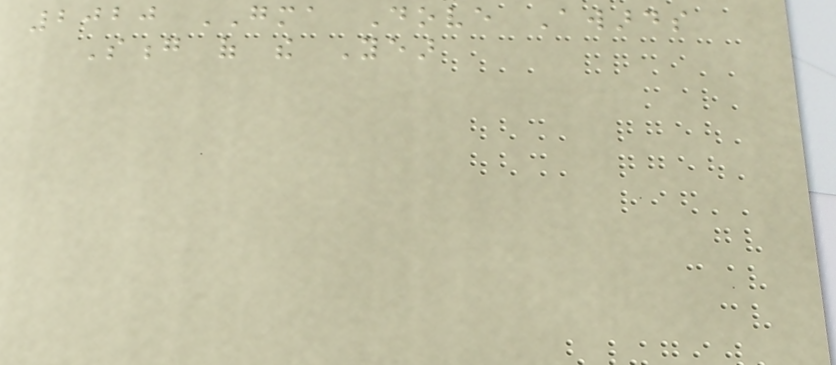2020 GMA Dove Awards
Song of the Year
